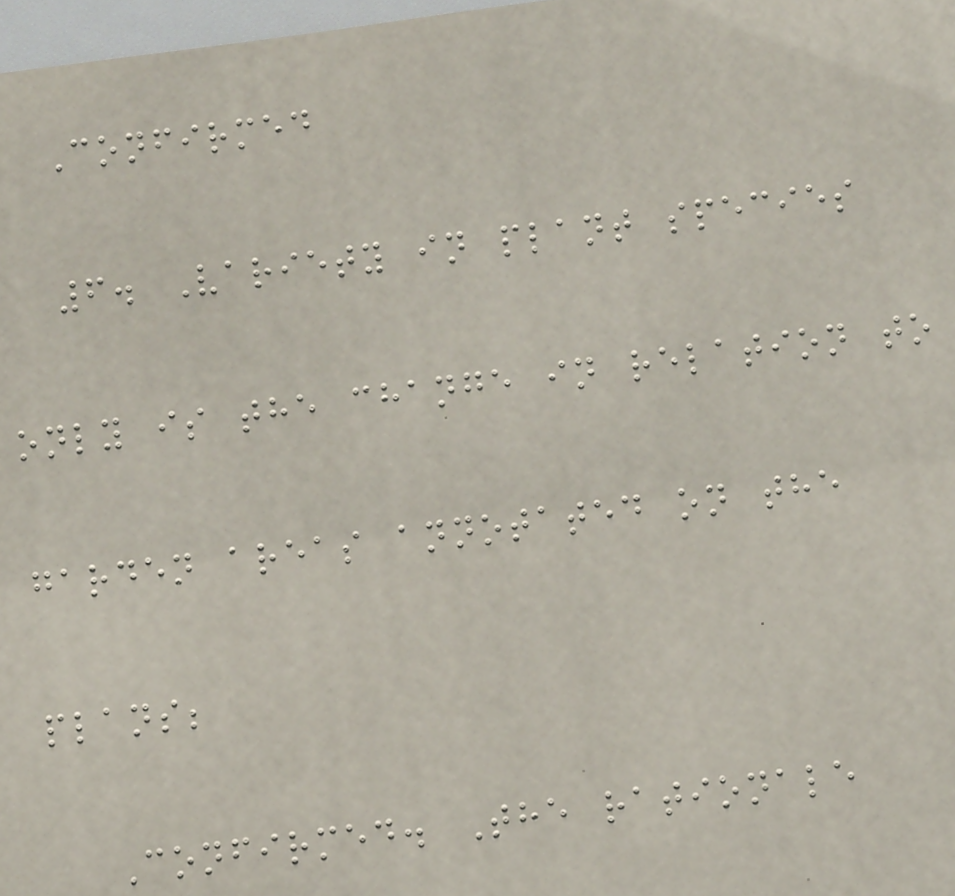Confirmed
6. Variety in plant species
only is the change in relation to
garden areas annotated on the
plans;
Confirmed. The rationale
